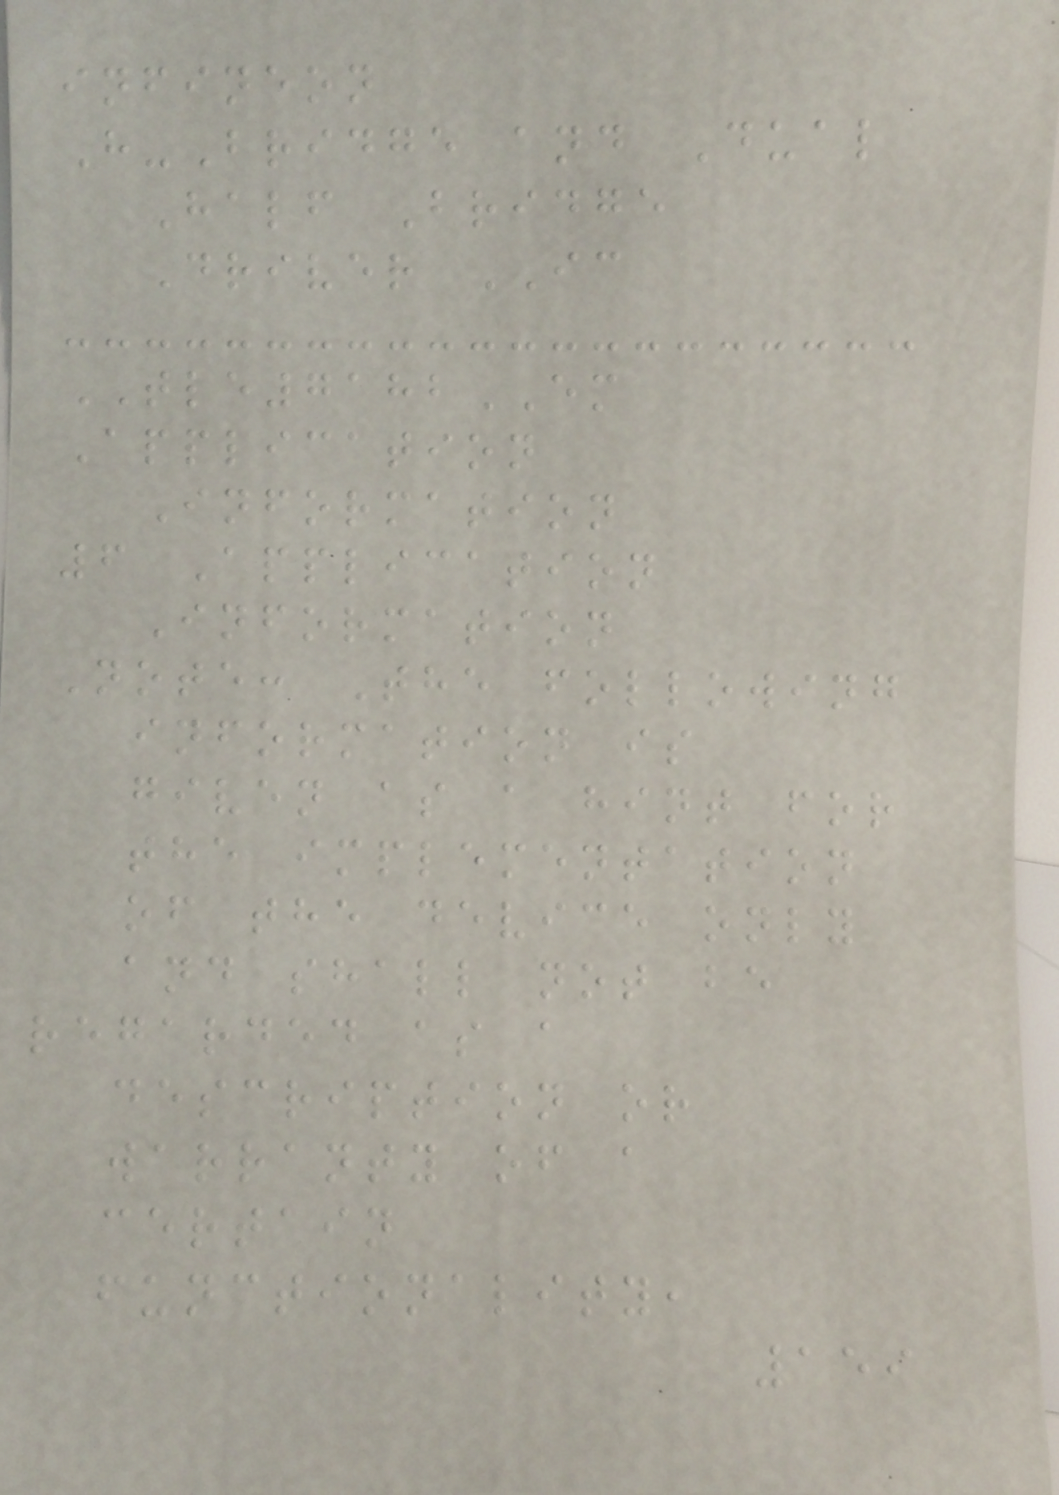infineon
H-Bridge and Dual
Half Bridge
Driver IC
TLE7182EM
Application
Information
6 Application
Information
Note: The following
information is
given as a hint for
the implementation
of the device only
and shall not be
regarded as a
description or
warranty of a
certain
functionality,
159
